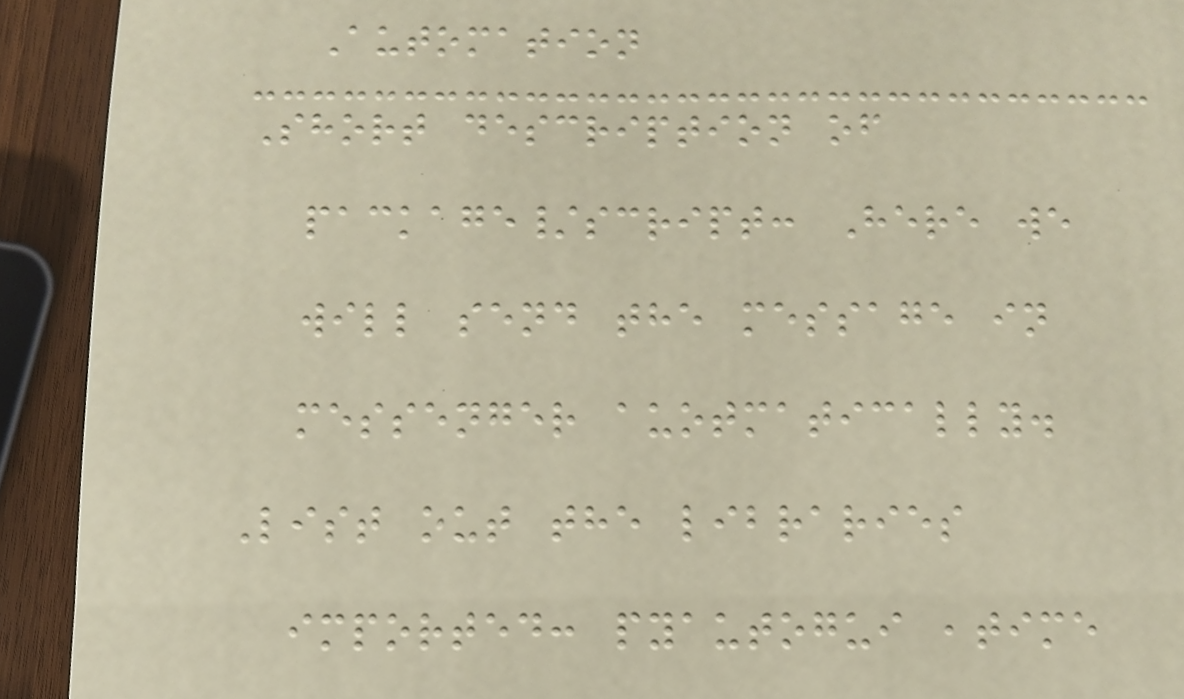Automation
Short description of
package/script: Here we
will send the message in
messenger auotmatically.
List out the libraries
imported: pyautogui ,time
